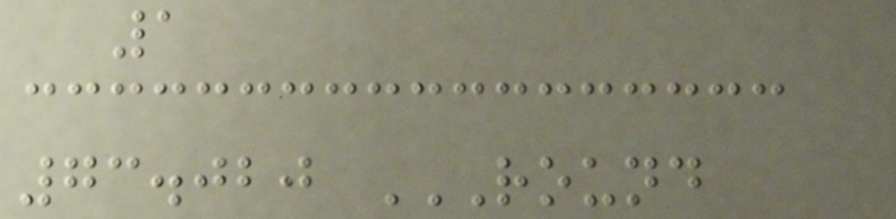1
73.020 ROUND
